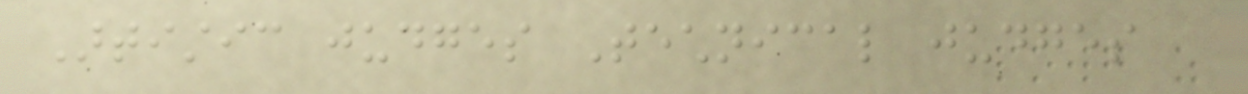Artistic judges Technical judges
